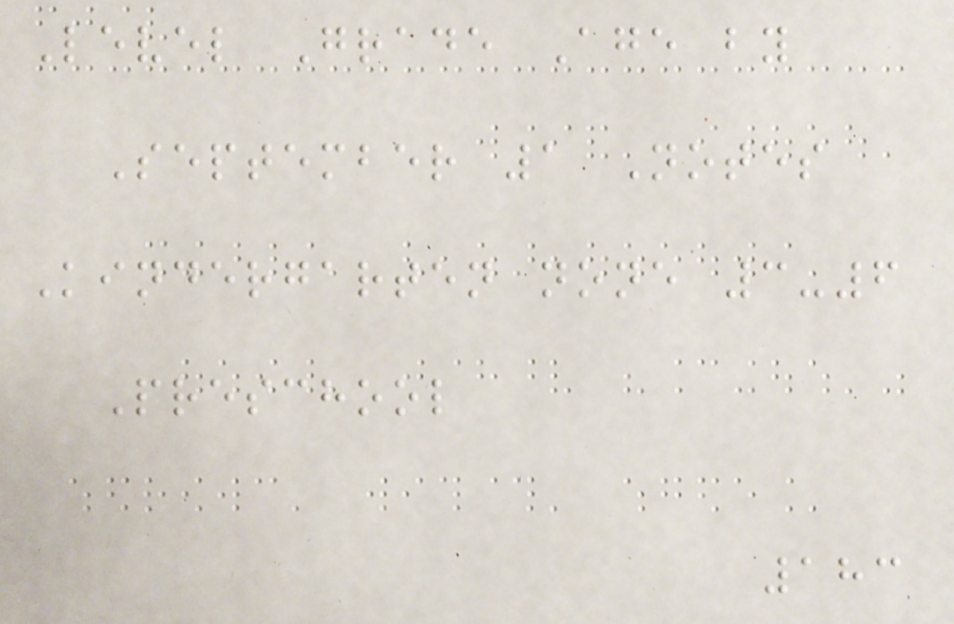Level Grade Age by
September 1 Notes
Kindergarten none 3-6
Preschool
183
